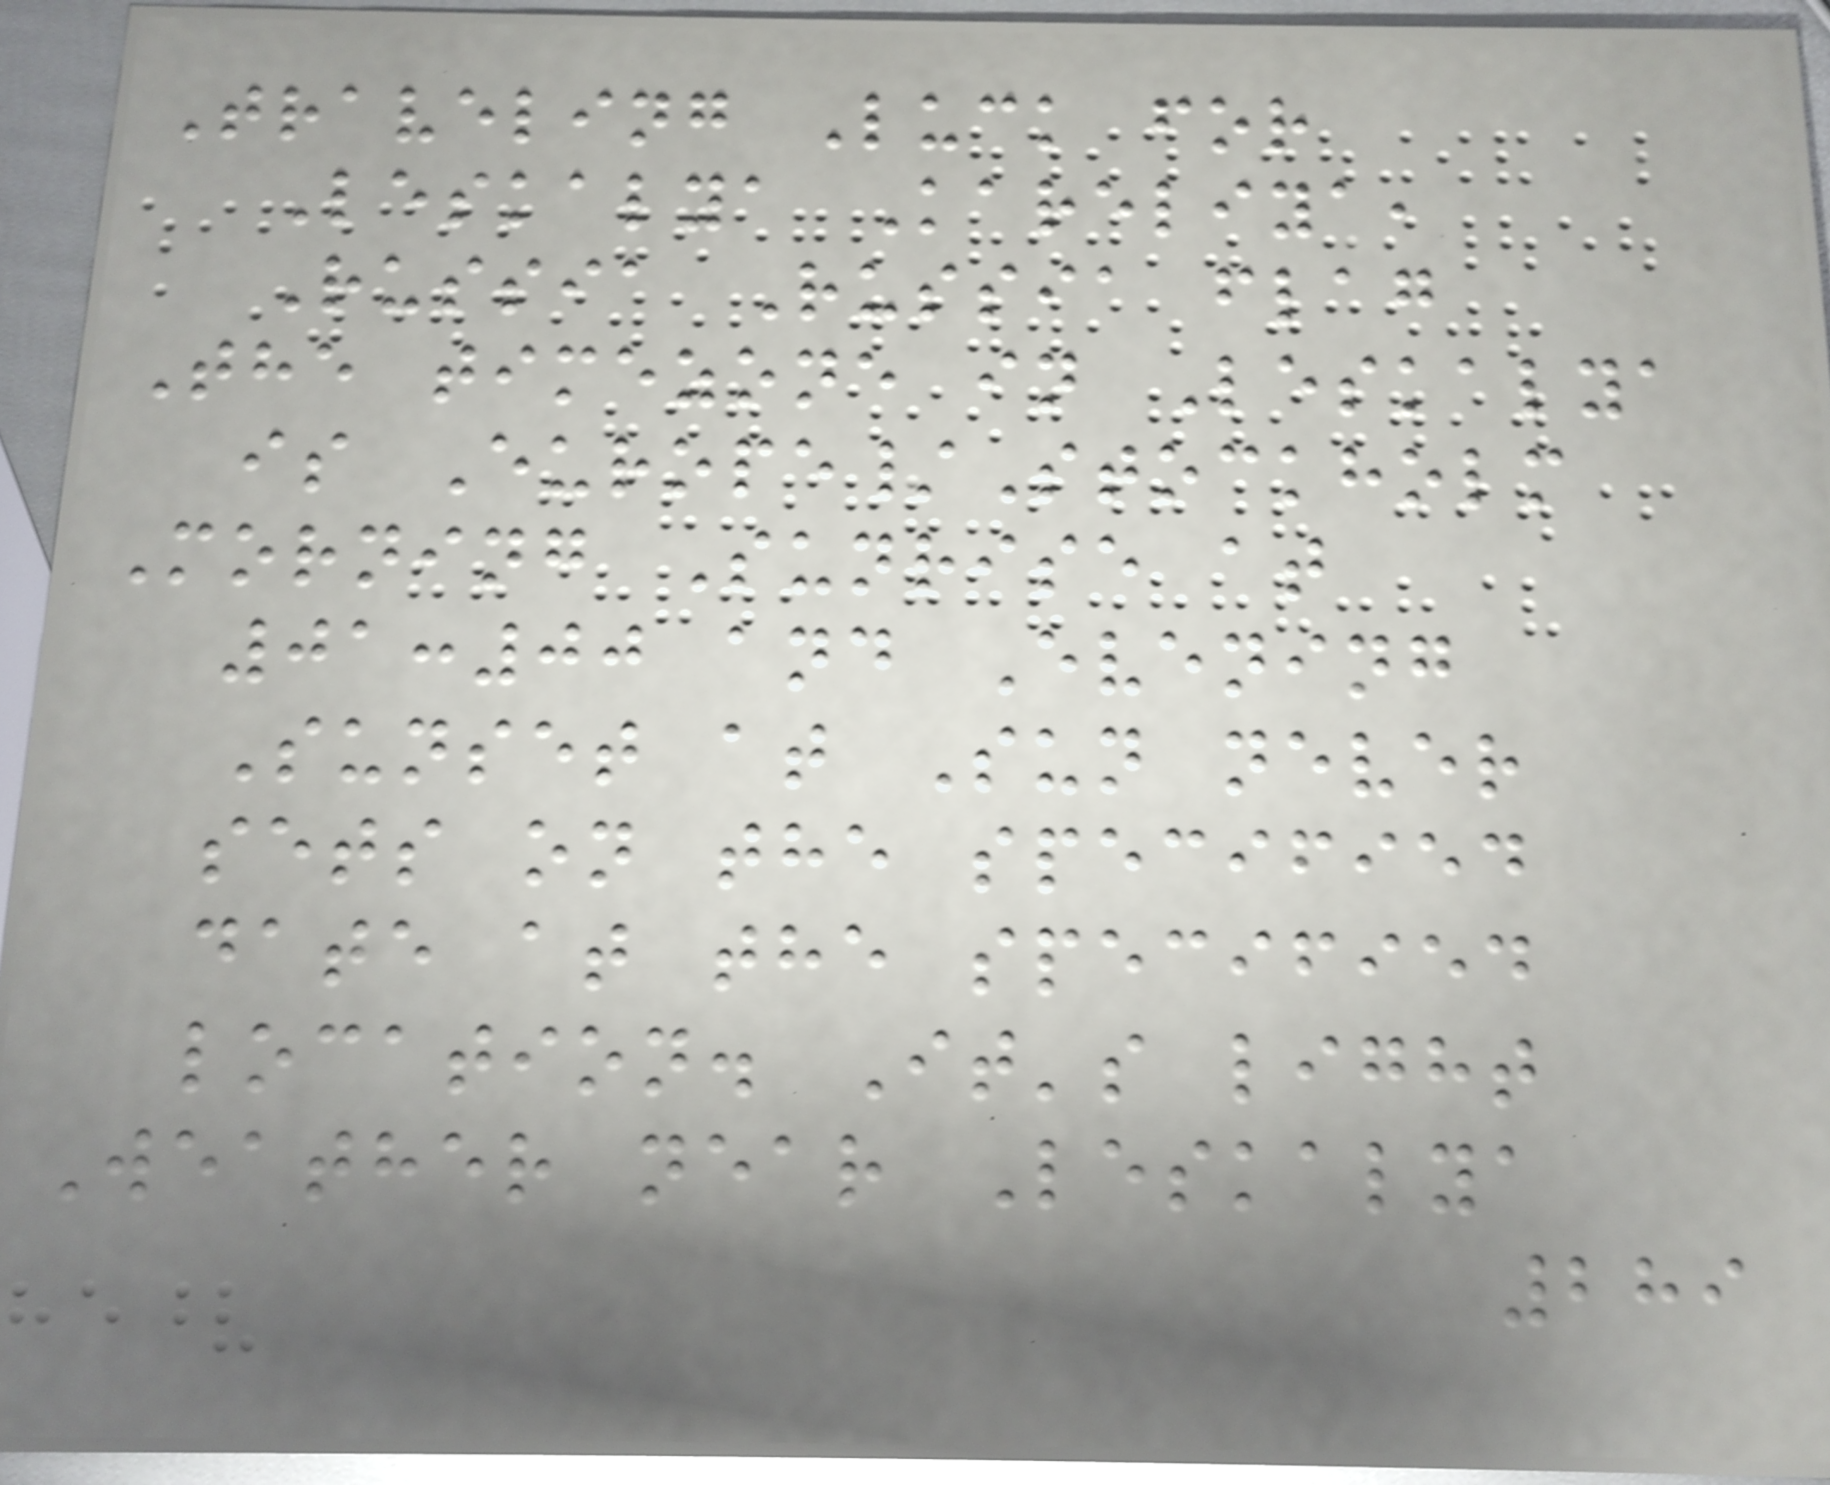Traveling Luck for
Leskalya Kareliya,
Russia Russia flag
The timezone in Leskalya
is Europe/Stockholm
Morning Sunrise at
01:00 and Evening
Sunset at Sun never
sets on the specified
date at the specified
location. It's light
Weather near Leskalya
289
